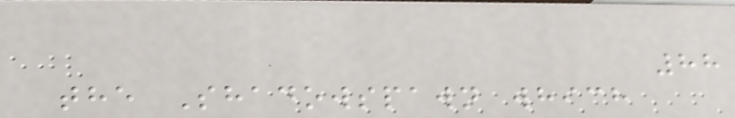88
the Shadowspawn which
